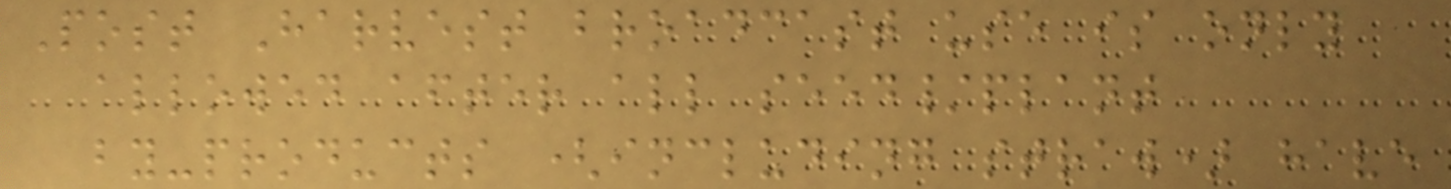Post Harvest broadcast use is only
allowed after all seed/plant
by-products (including straw) have
